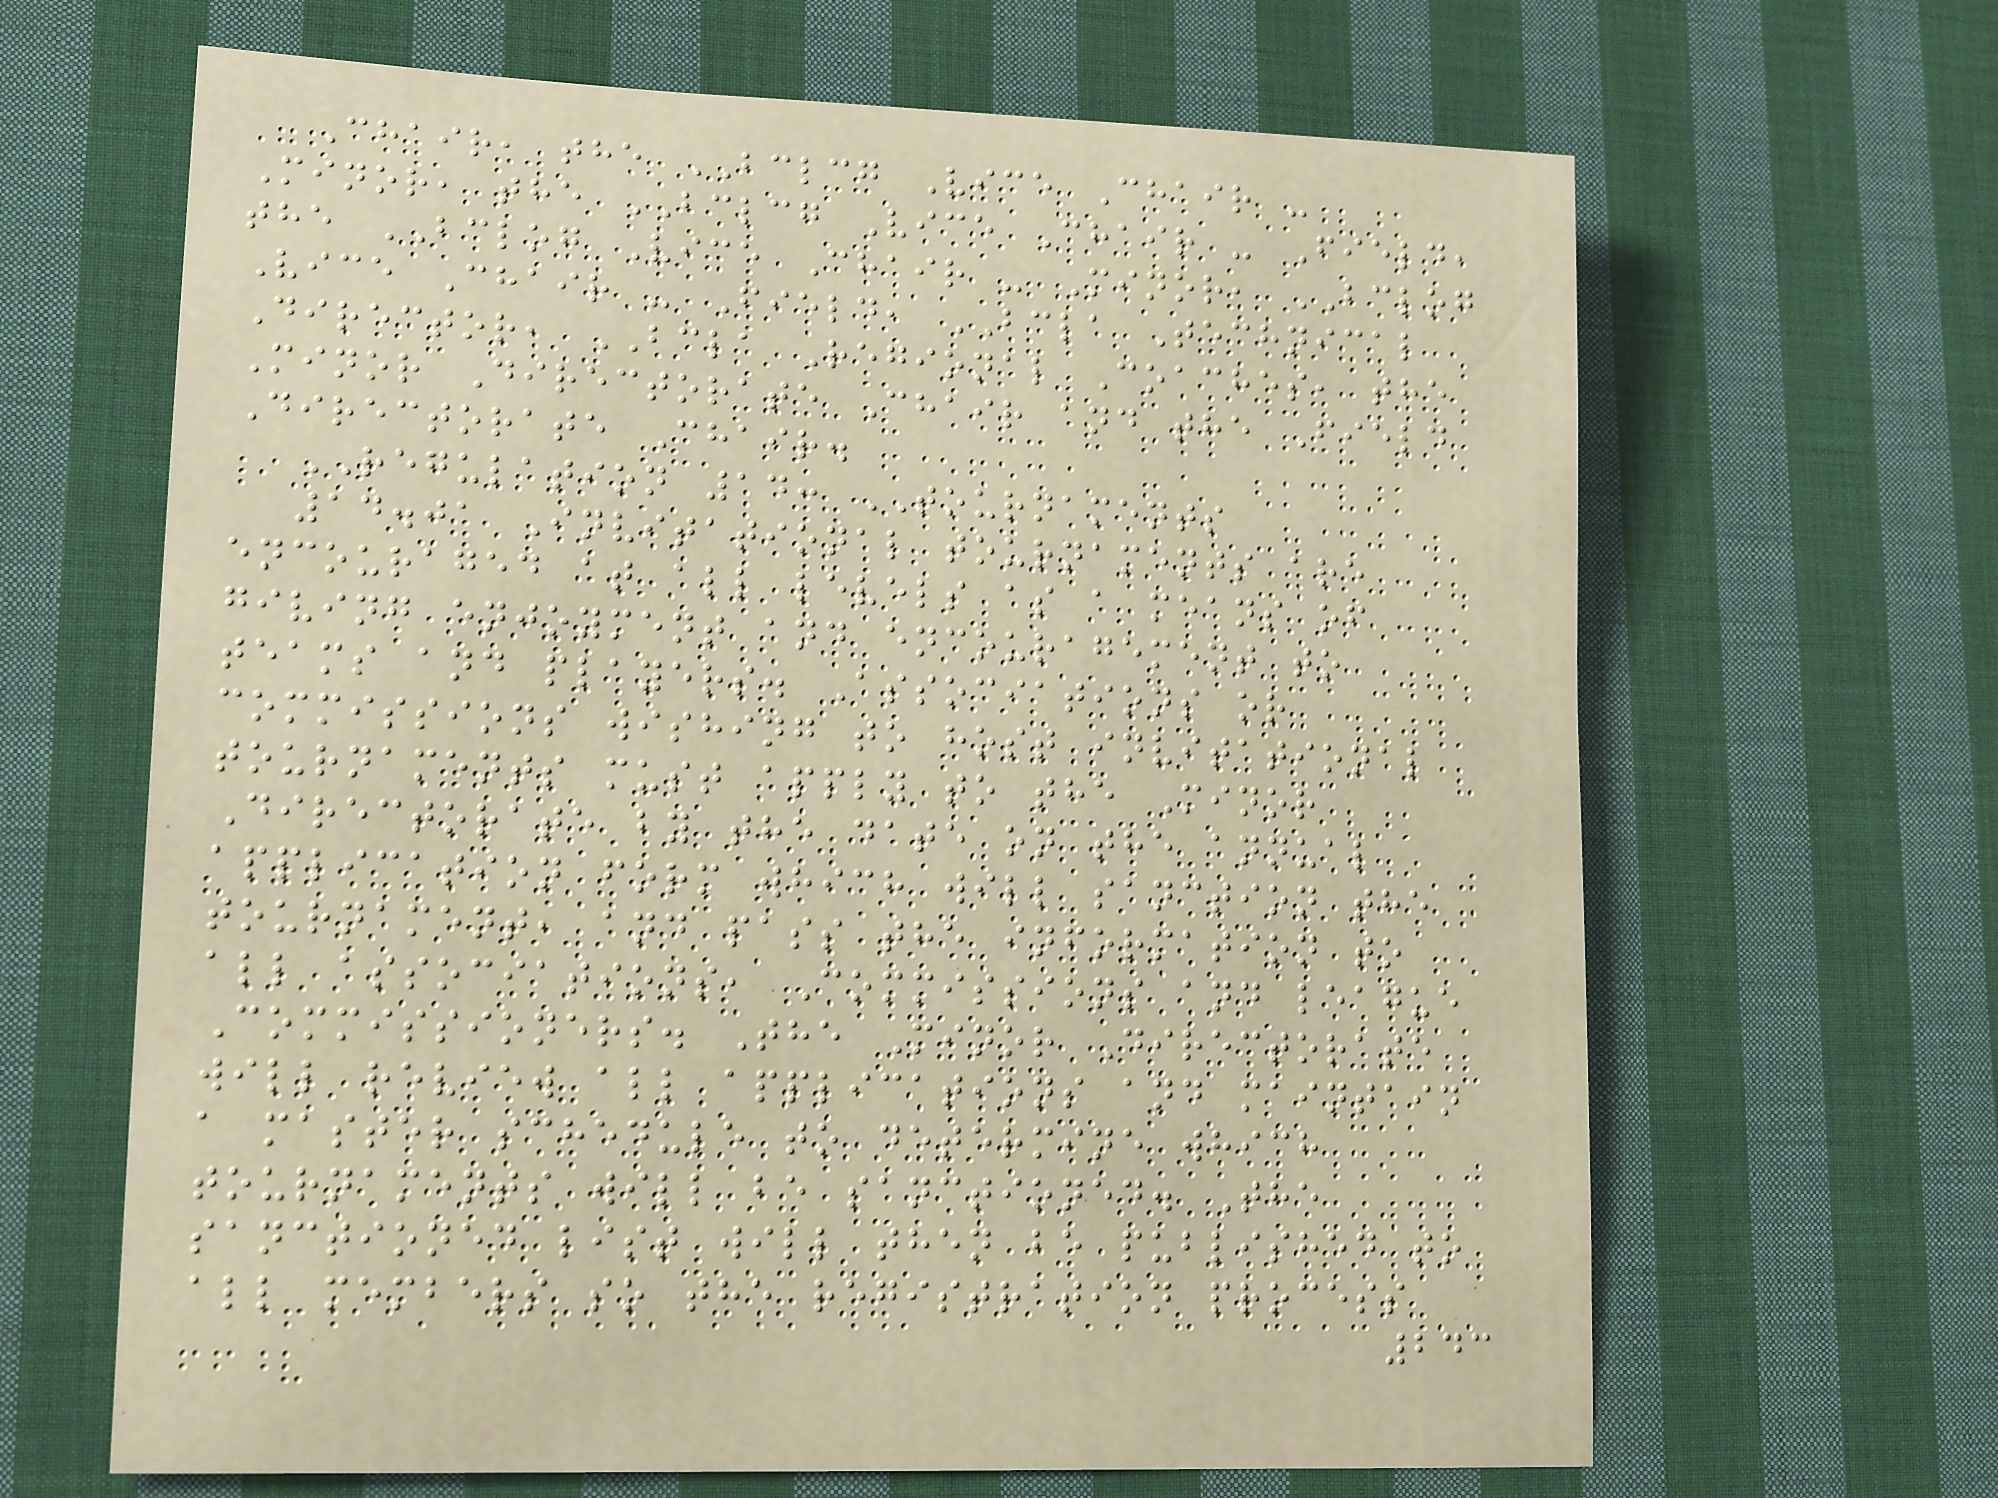Chair, the BCLCG Vice Chair -
Minor, the BCLCG Vice Chair - Field,
the BCLOG Vice Chair - Minor, BCLOG
Vice Chair - Field, BCLA Technical
Director, BCLA Regional Coaches, the
Minor Directorate Chair and the Field
Directorate Chair.
REGULATION 14: TOURNAMENTS
14.01 Invitational tournaments are
encouraged at all levels as a means of
giving enjoyment and encouragement to
teams and players. Associations or
commissions wishing to host invitational
tournaments must apply to the Minor
Directorate by the date on the annual
application form which will sanction the
tournament, and pass the information to
all associations, Commissions and league
Commissioners. The Minor Directorate
will review all applications and maintain
a master schedule to determine which
tournaments will be sanctioned. The
sanctioned list will then be published to
all members so the registration process
243
